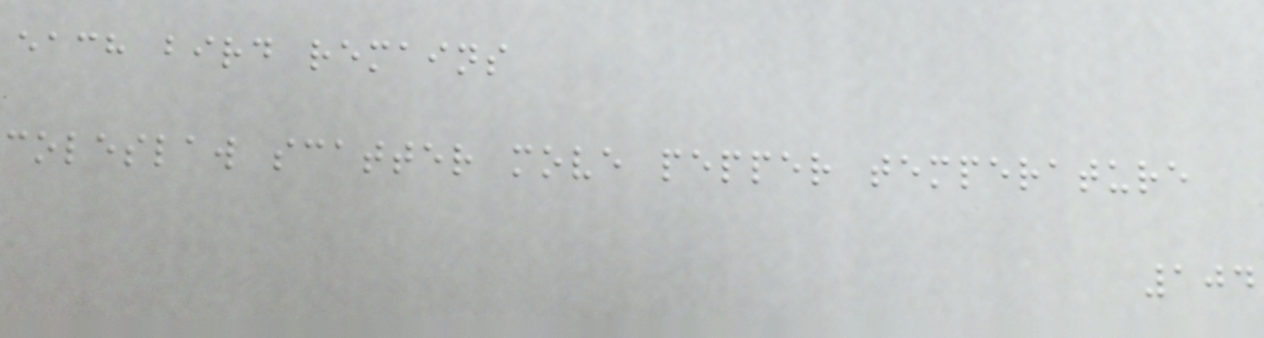each bird remains
coleslaw scatter move pepper temperature
104
